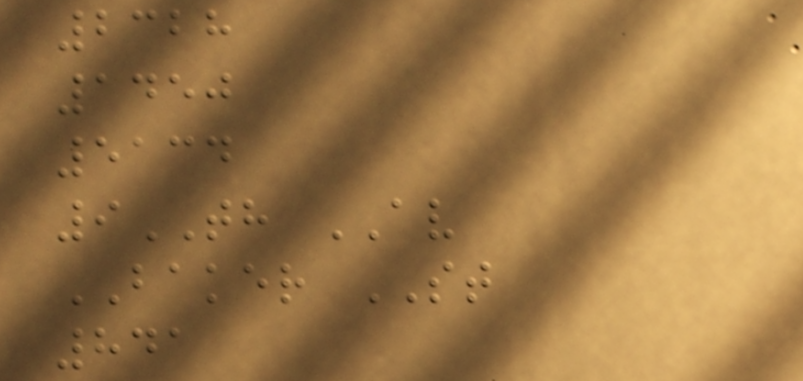2328
1450
5134
9TH AV
BAKER ST
841
